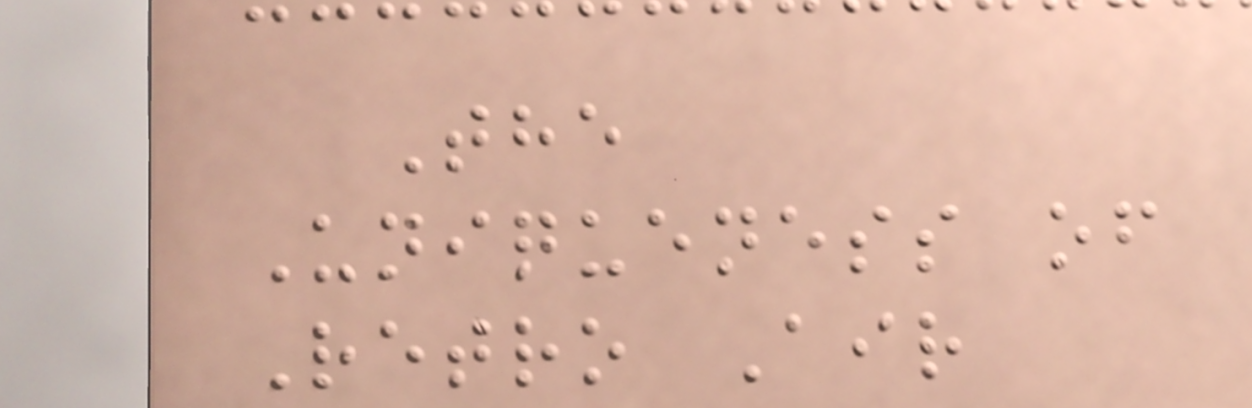The
Uniqueness of
Retro Air
